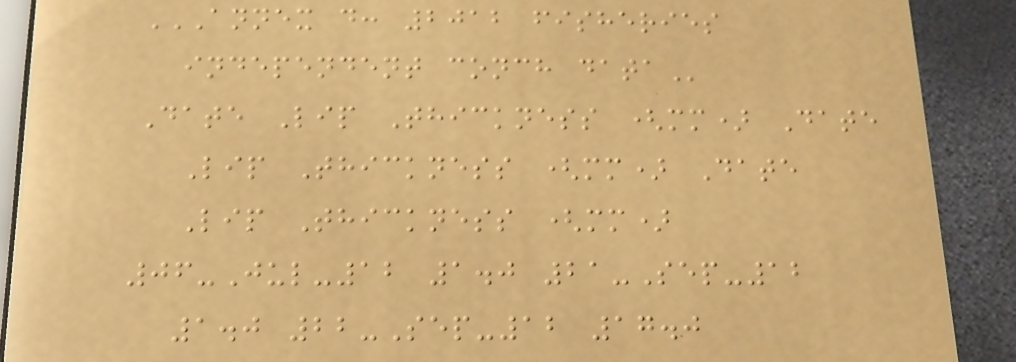ANNEX D: 2012 FISHERIES
INDEPENDENT CONCH DATA
Date Lip Thickness (mm) Date
Lip Thickness (mm) Date
Lip Thickness (mm)
06-Jul-12 1.0 21-Sep-12
1.0 22-Sep-12 17.0
